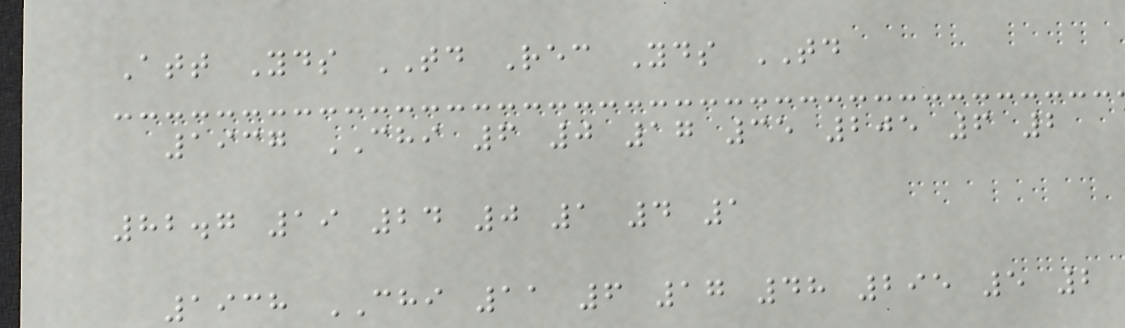Att Yds TD Rec Yds TD
1937 CHI 6 0 17 35 205 6 2
82.7 19 24 0 1 4 1
1938 CHI 11 6 17 48 295 5 2
